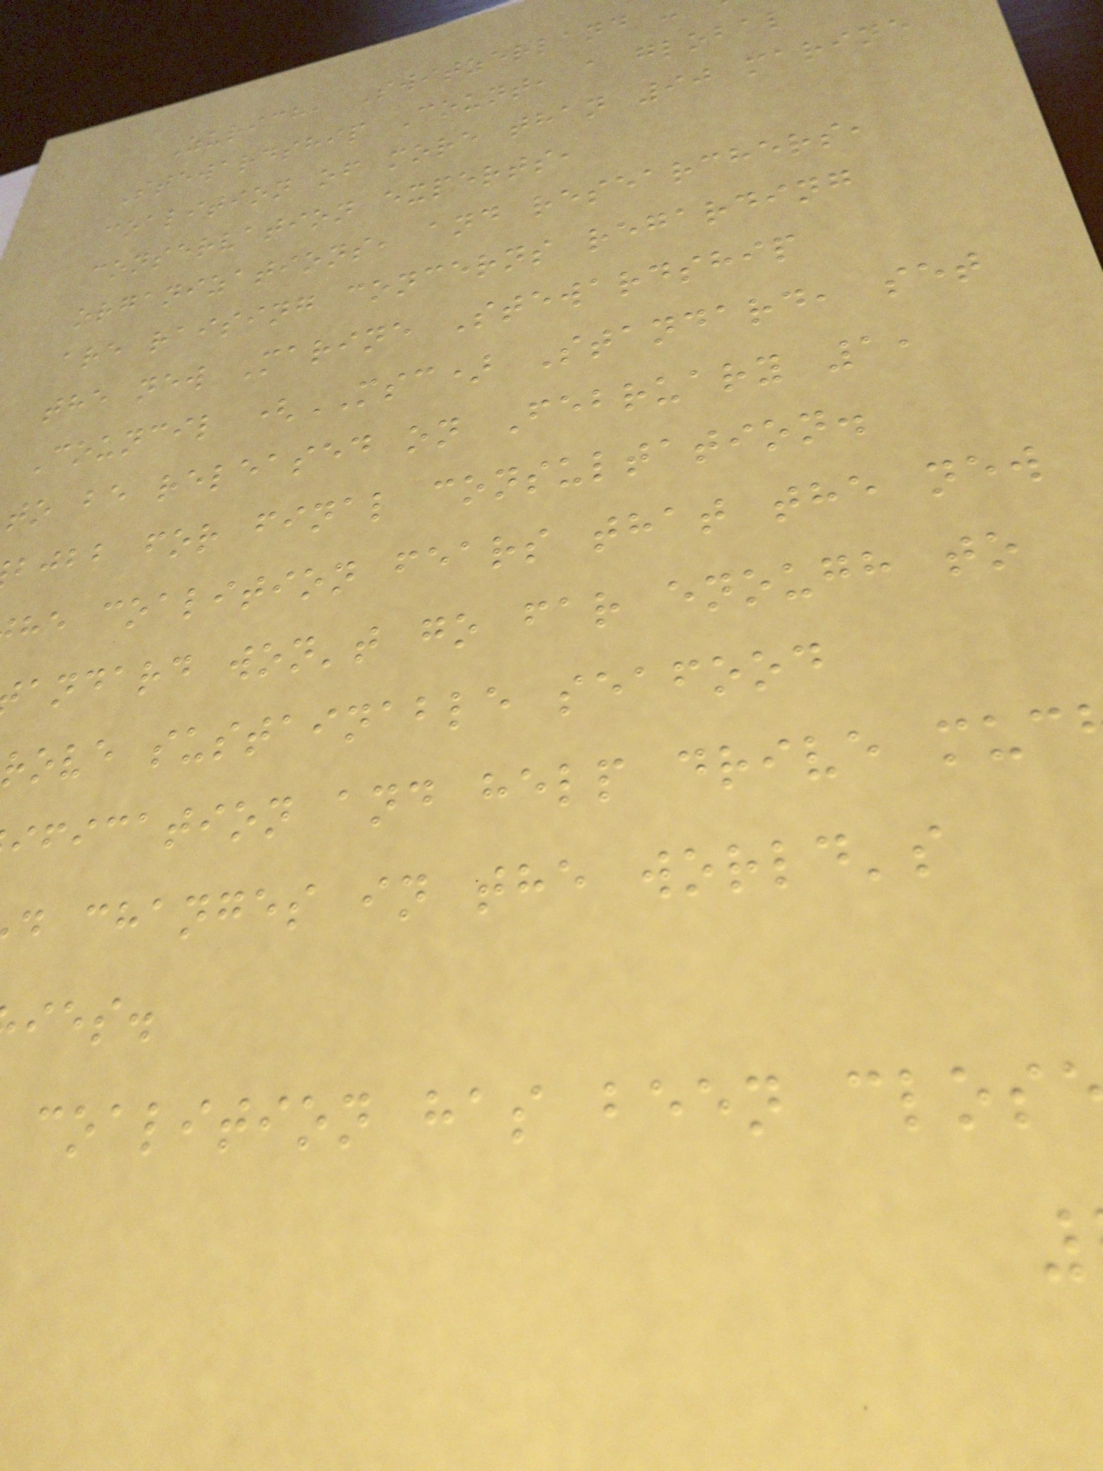Zurich, Switzerland
Stewardship Count, a global
coalition of more than 90 marine
conservation experts,
organizations, and researchers,
are raising concerns regarding
the new Marine Stewardship
Council (MSC) Standard, set
to be released on February 1,
bjbb for final consultation.
he coalition fears that the new
andard won't go far enough to
rove sustainable seafood
ification and help drive muc
d changes in the world's
ies.
coalition has been clos
